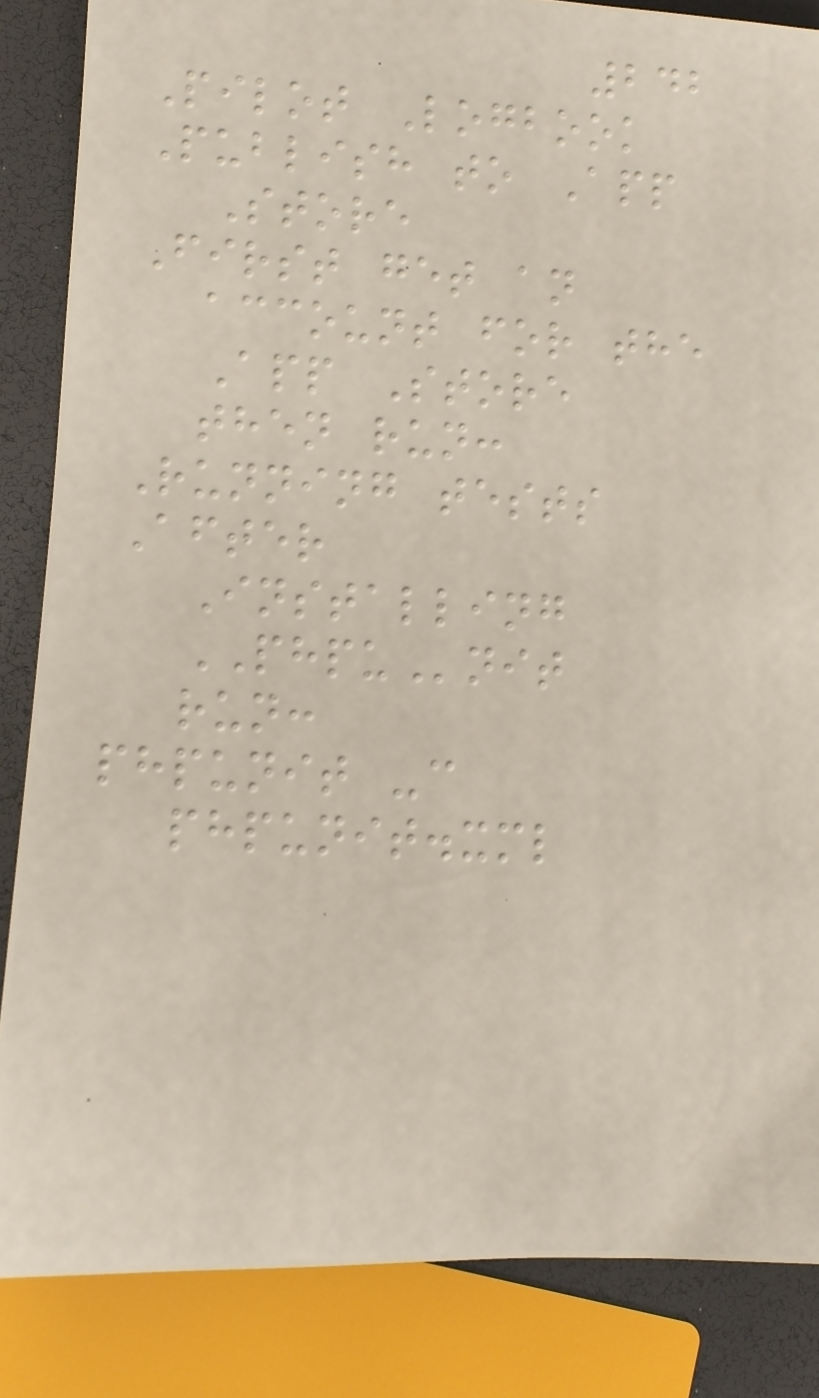242
Pilot Logbook
Publish to App
Store
First get an
account for the
App Store
then run:
Running tests
After
Installing
PHPUnit
run:
phpunit -c
phpunit.xml
